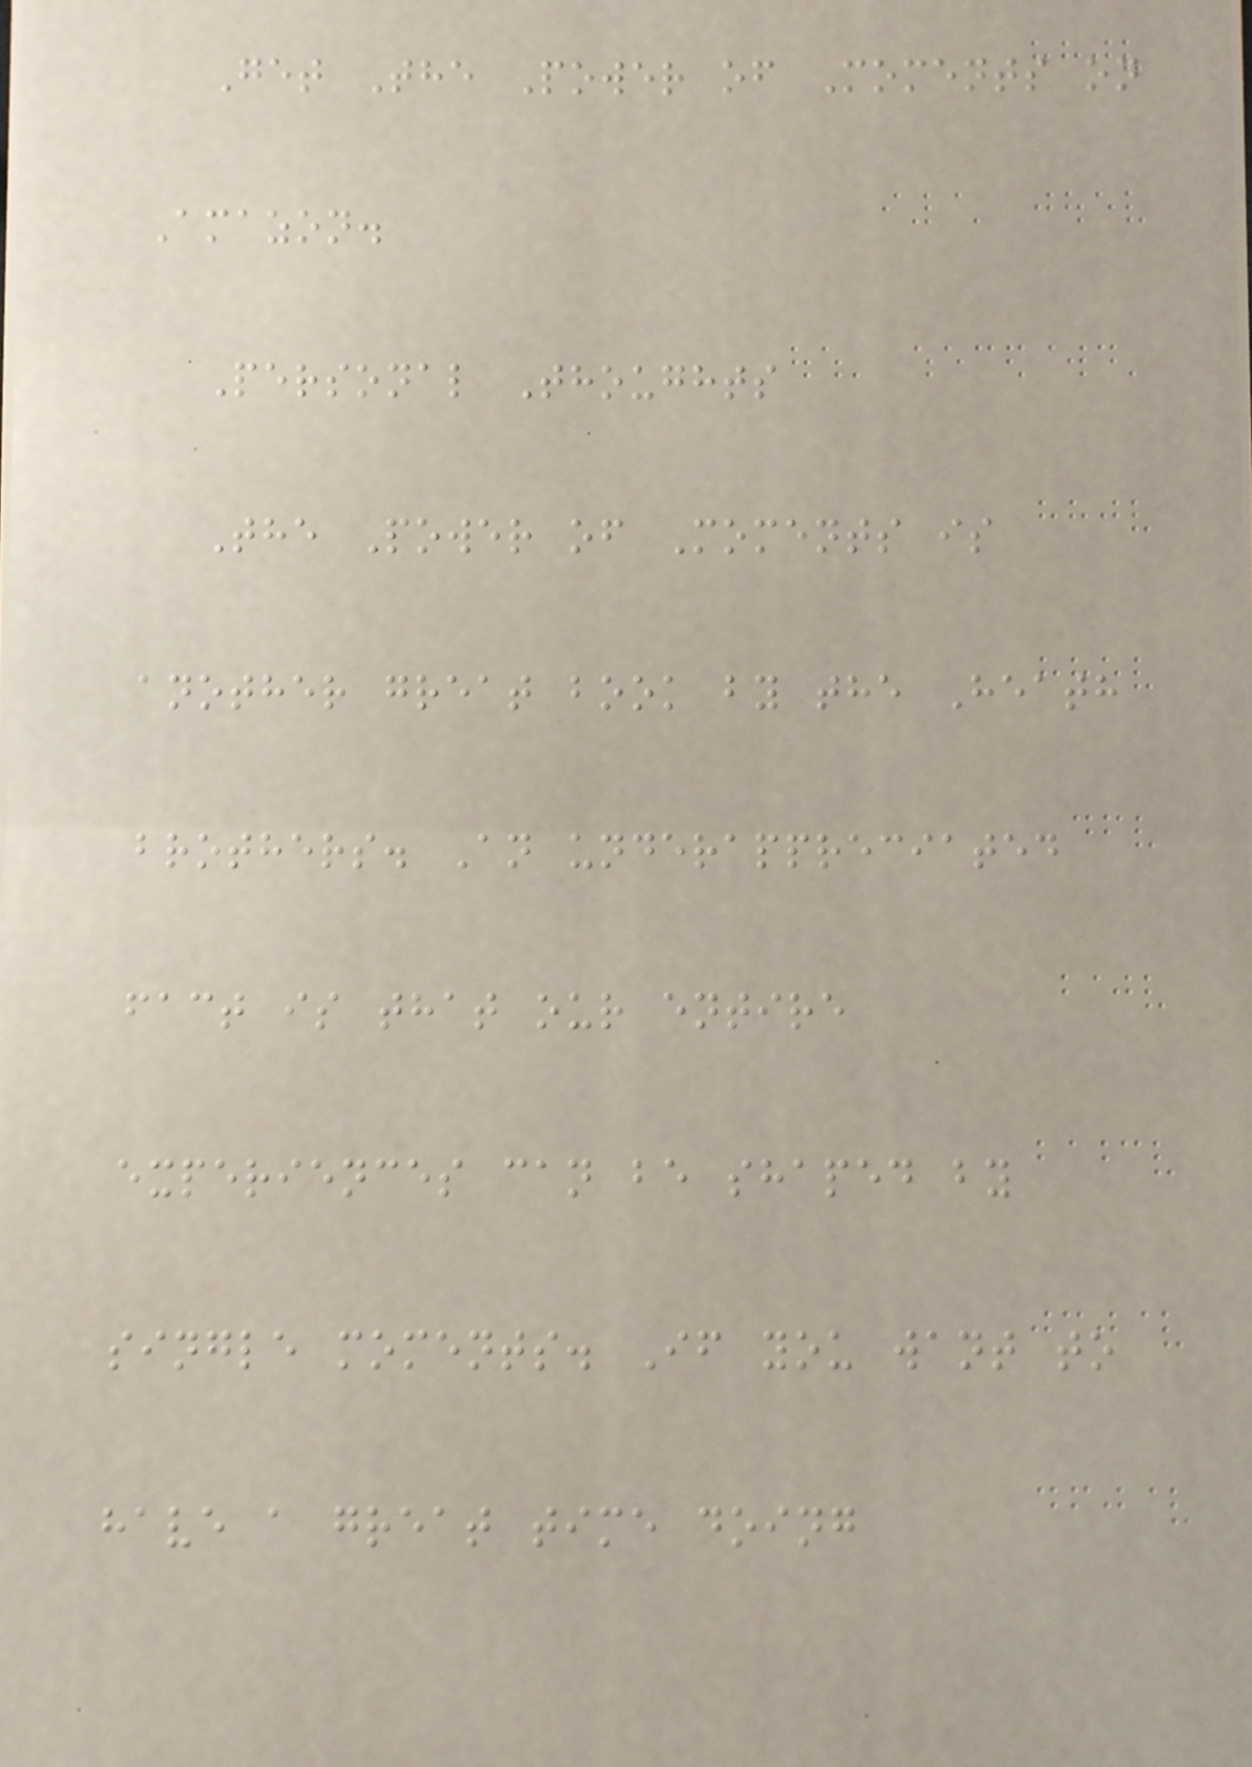Get The Power of Moments on
Amazon.
Personal Thoughts
The Power of Moments is
another great book by the Heath
brothers. An underappreciated
fact is that our entire
experiences can be shaped by
single moments. If you want to
have a great time doing
